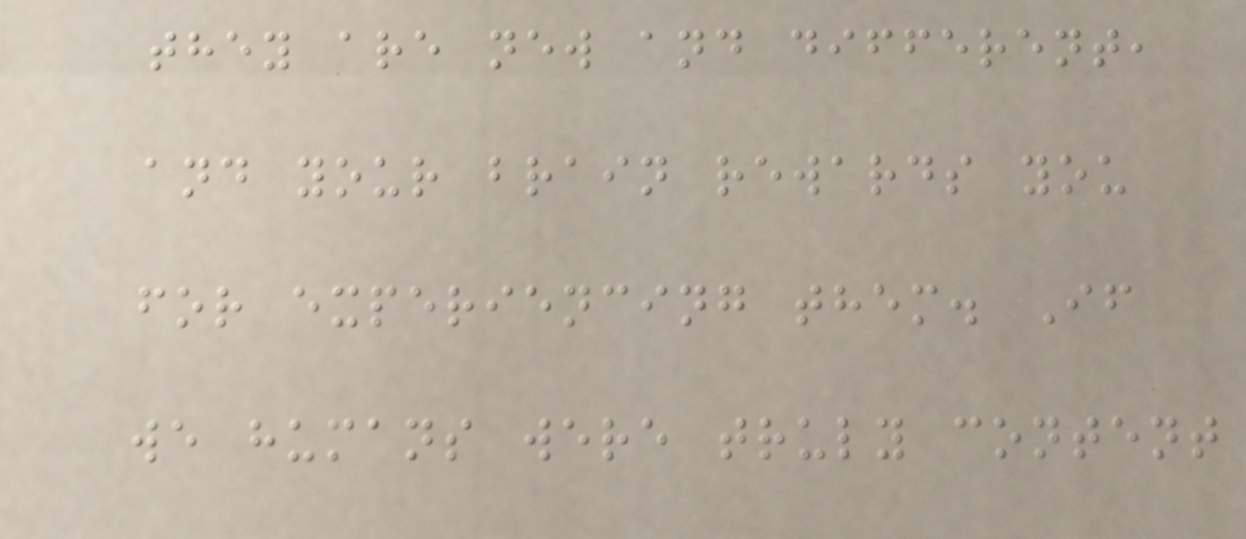they are new and different,
and your brain rewards you
for experiencing them. If
we humans were truly content
